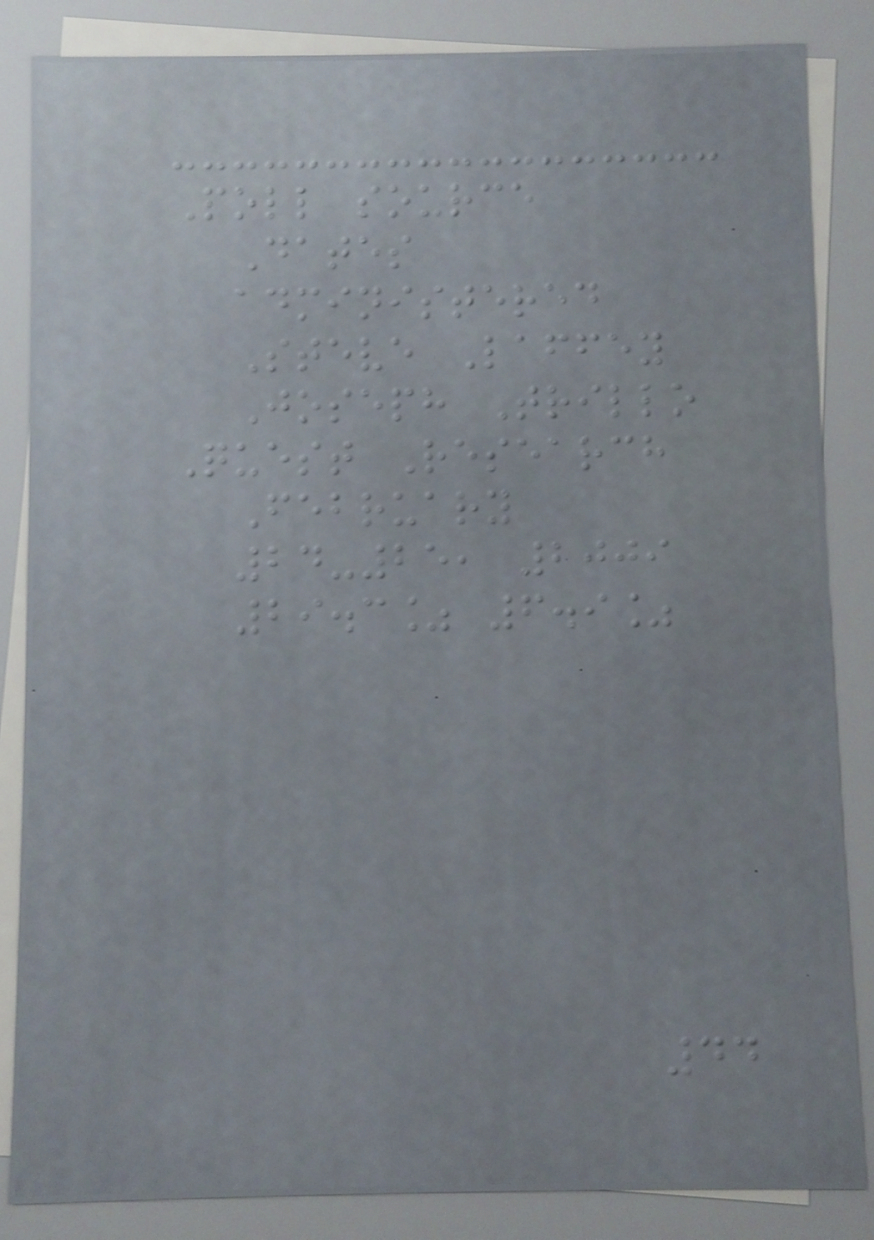Poll source
Dates
administered
Steve Laffey
Joseph Trillo
Quest Research
February
24-25, 2009
29.3% 6.9%
44
